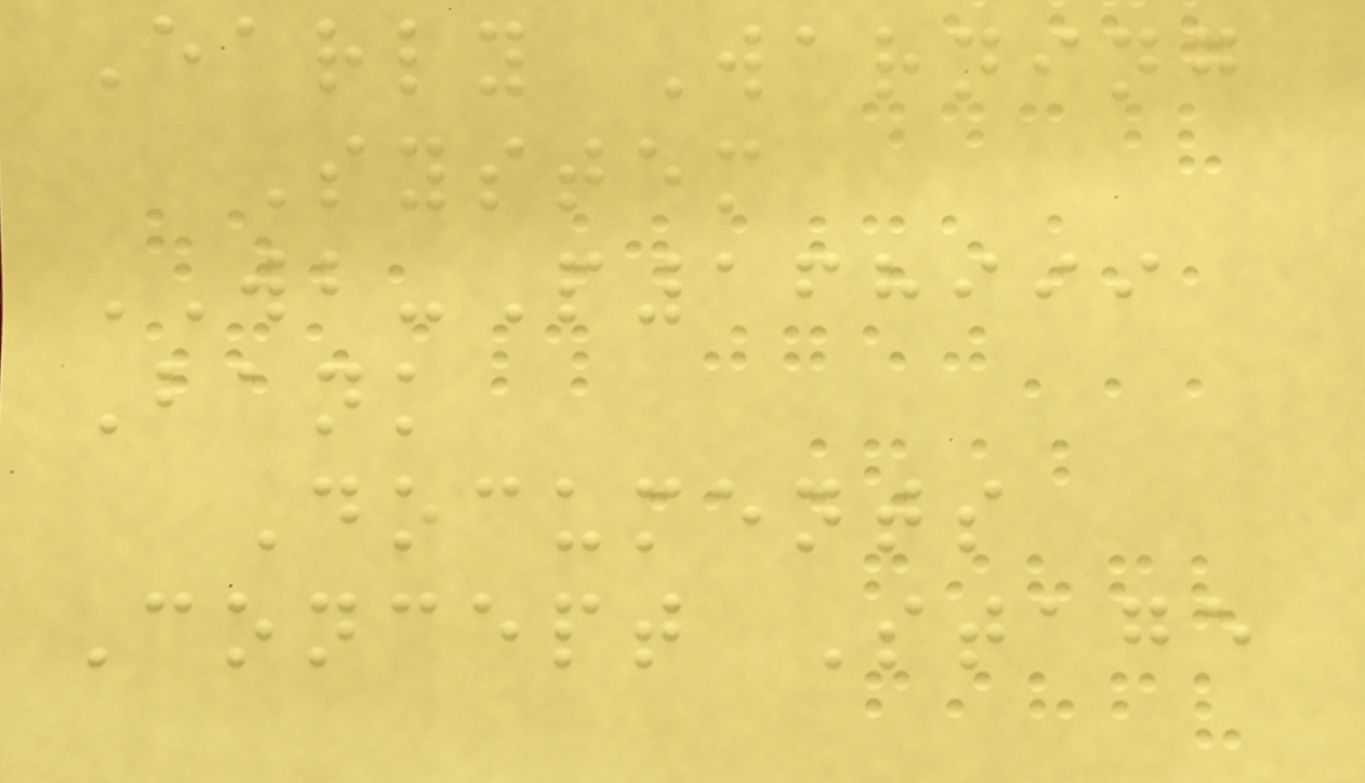Early Warning
System
WB-P168999
Bank
Documents
Concept Stage
